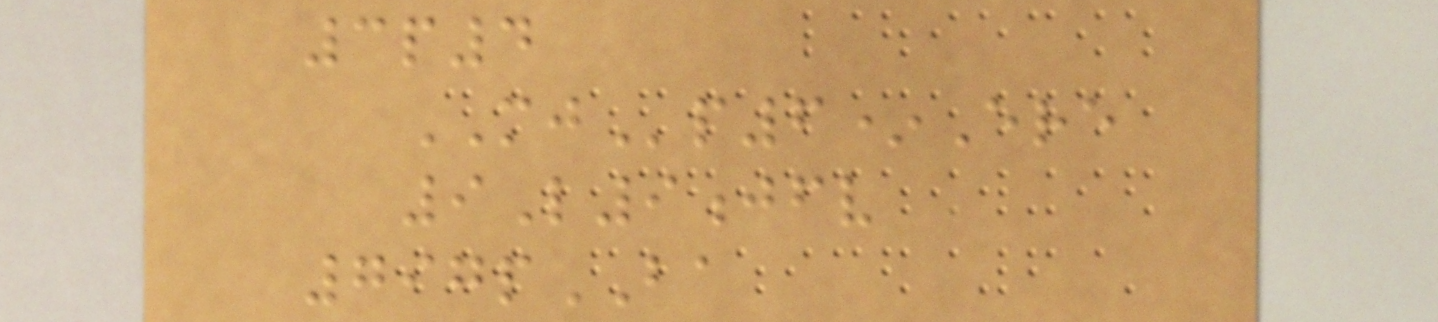3p4
MJp6*Ere
9L9jfv
797pBA
